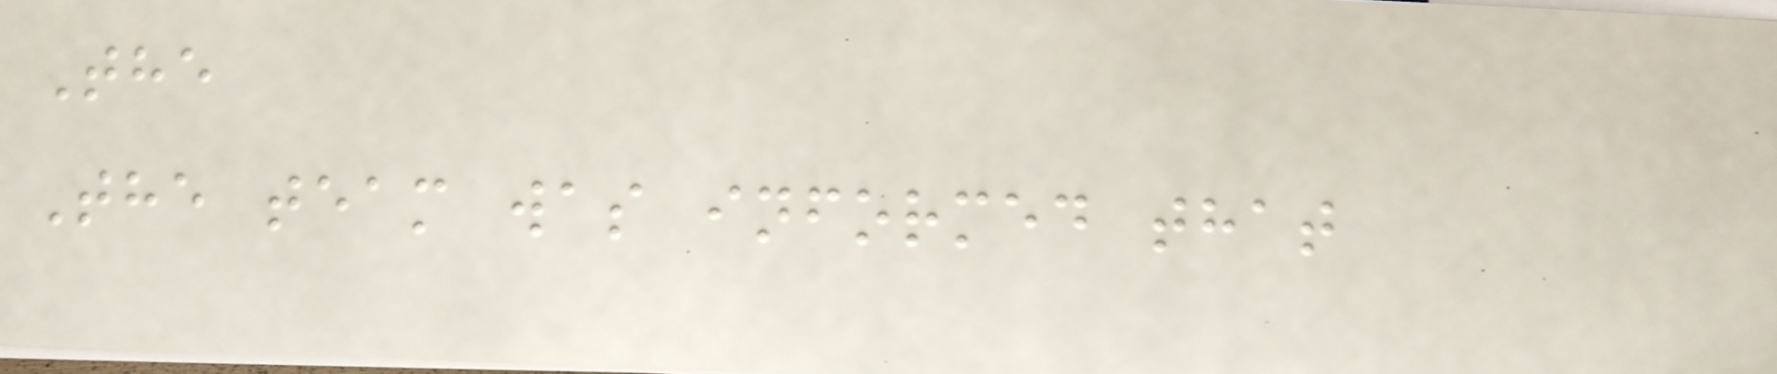The
The team was informed that
